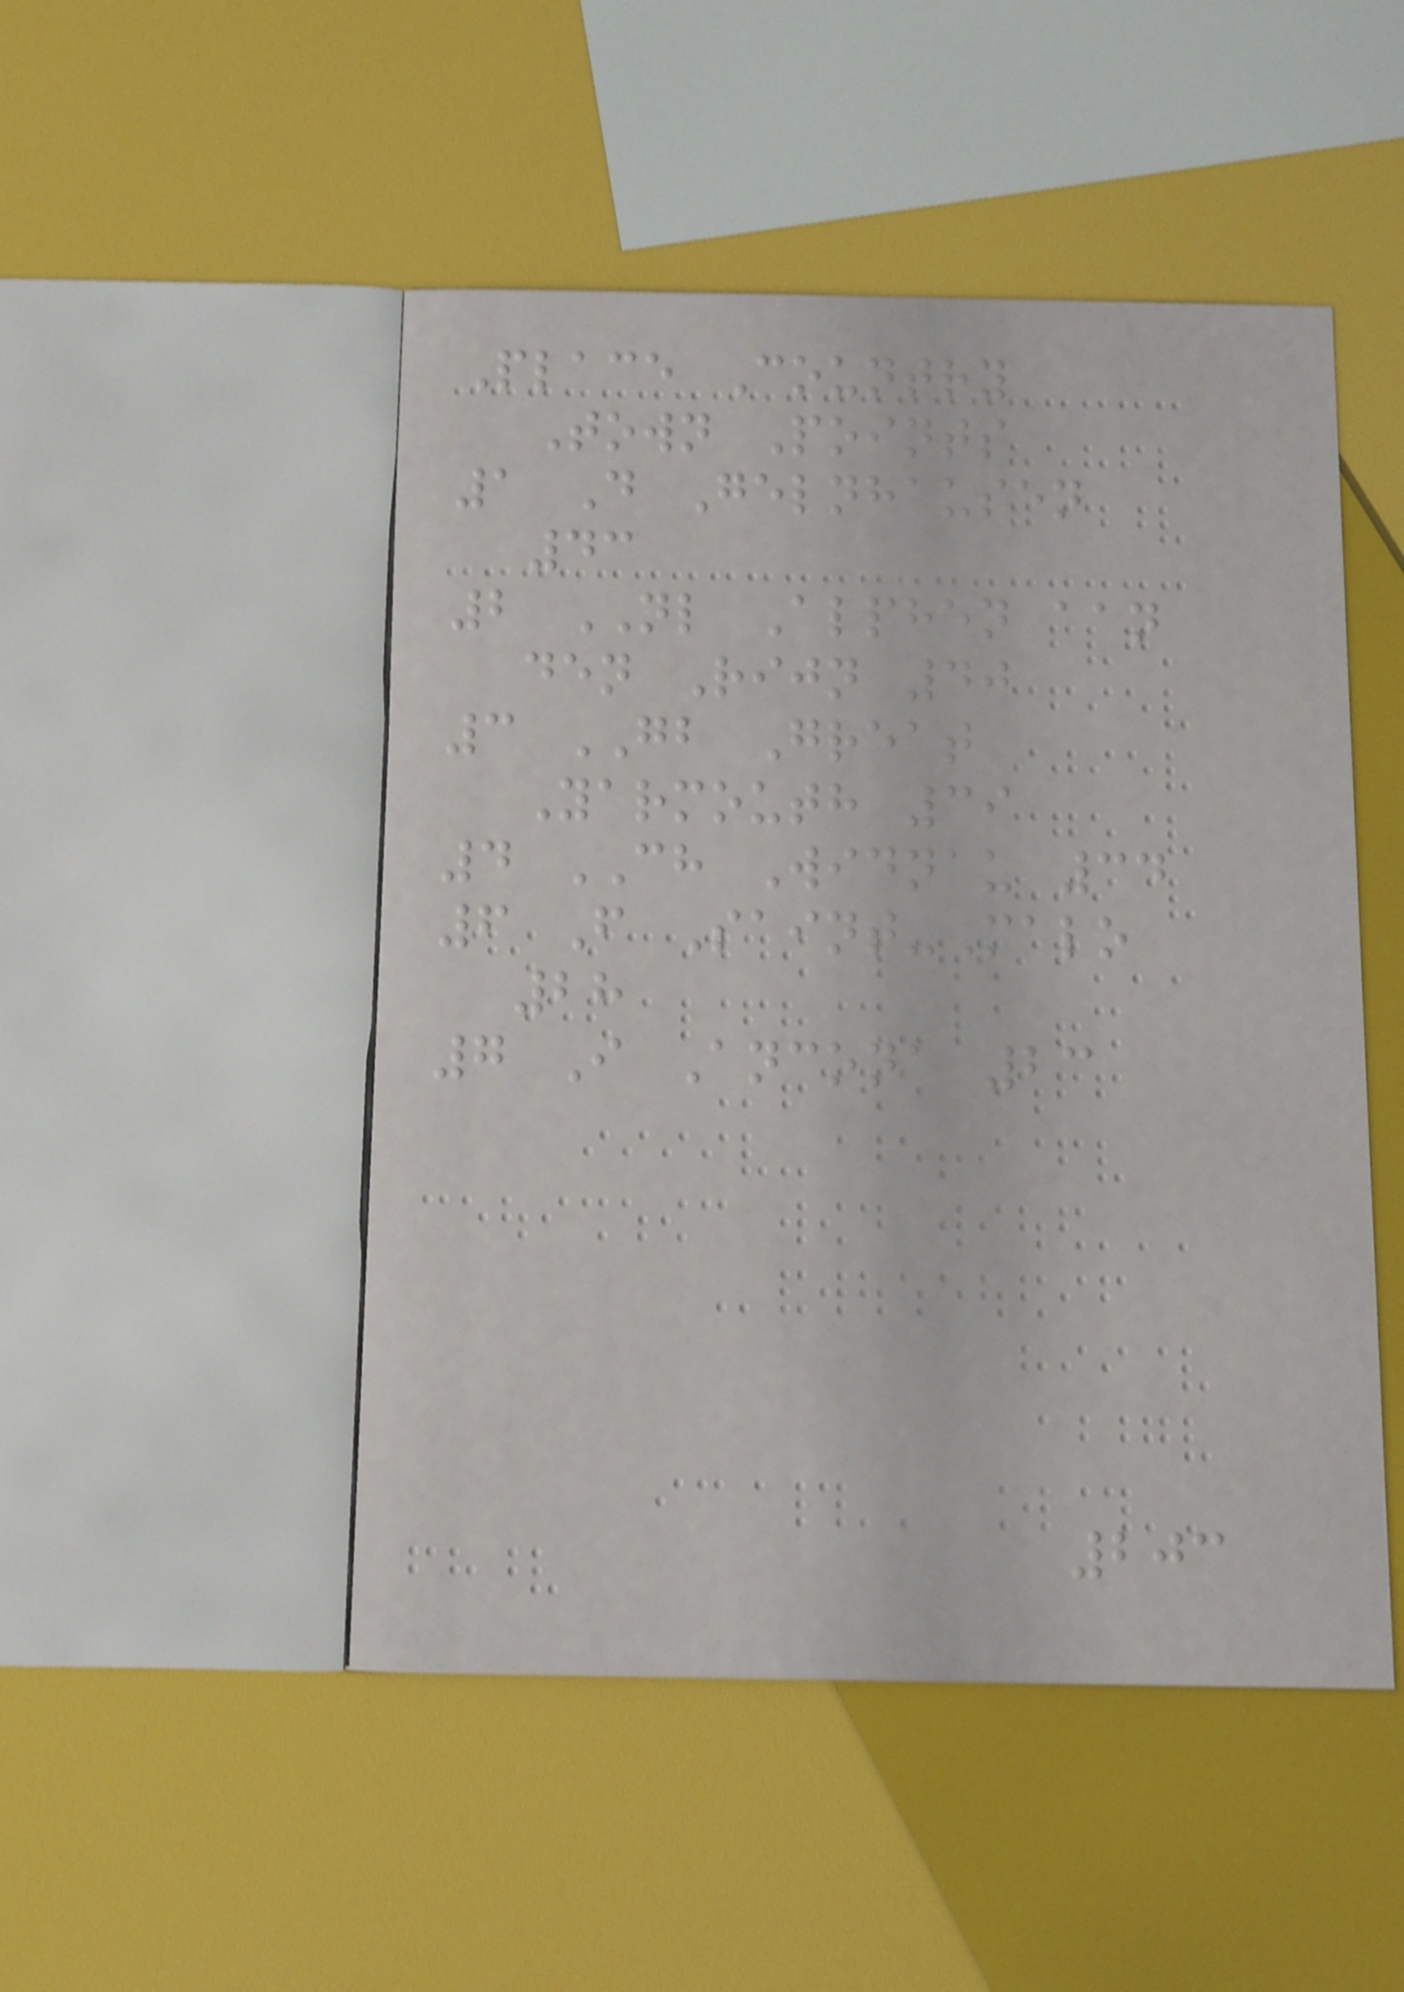Place Country
Town Points
1 D Gelnhausen
43
2 NL Alphen aan
den Rijn 40
3 GB Great
Yarmouth 39
4 CH Widnau 34
6 F Saint-Malo
28
7 I Ancona 23
203
